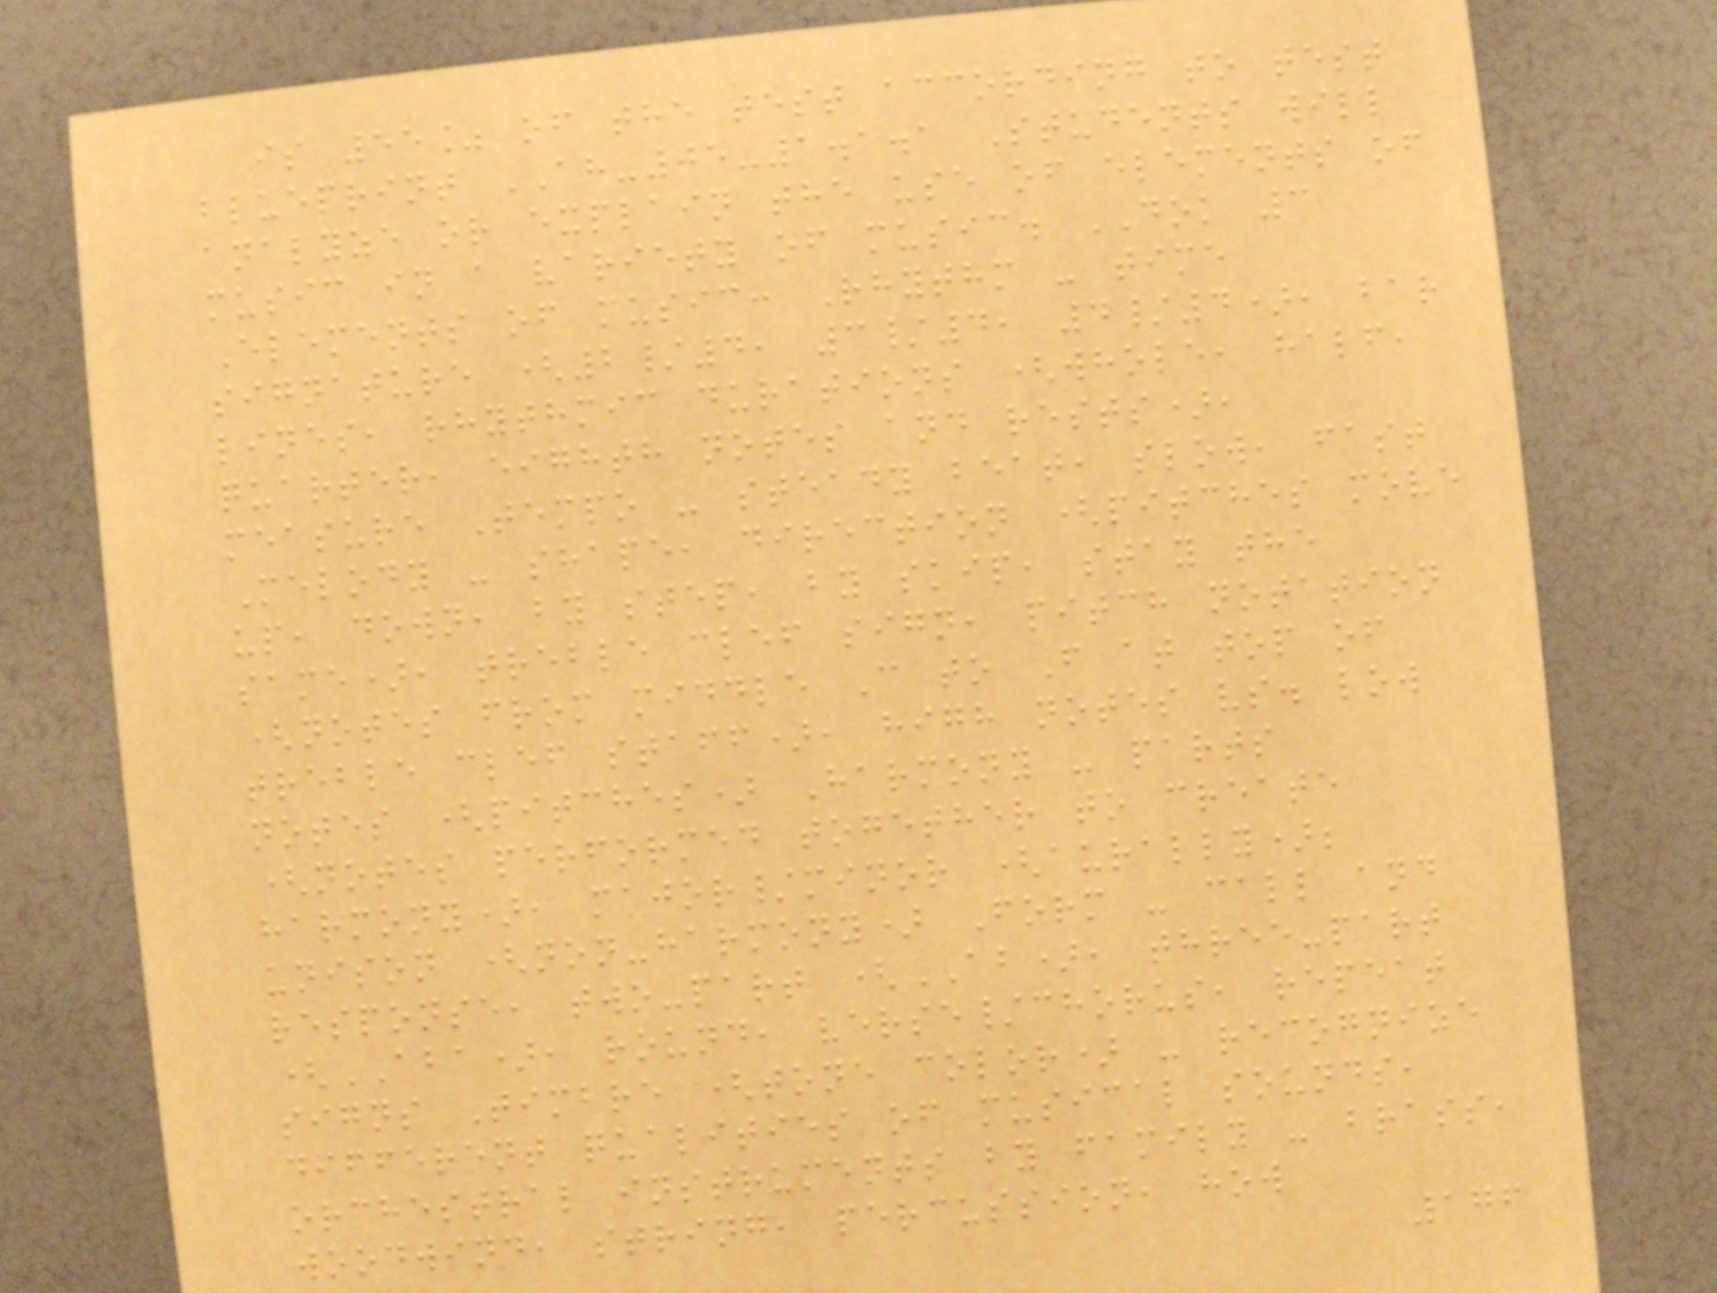is 55% of the test according to test
blueprint AH-05-1.1.1 Students will
analyze or explain the use of elements of
music in a variety of music. DOK 3
Elements of music: Rhythm - time
signature (2/4, 3/4, 4/4), bar
lines, rhythmic durations (whole, half,
quarter, eighth notes and rests),
measure Tempo - steady beat, slow, fast
Melody - shape, direction (pitches move
up, down, by step, by skip, stay the
same), treble clef sign, pitch notation
(notes from middle C to F at top of
treble clef staff), high notes vs. low
notes (pitches) Harmony - parts
(notes performed together to create
harmony), major/minor (aurally);
unison (non-harmony) Form - call and
response, two-part (AB), three-part
(ABA), round, verse/chorus, repeat
signs Timbre (tone color) - recognize
different qualities of musical sounds,
orchestral instruments by family - brass,
woodwind, string, percussion, how
176
